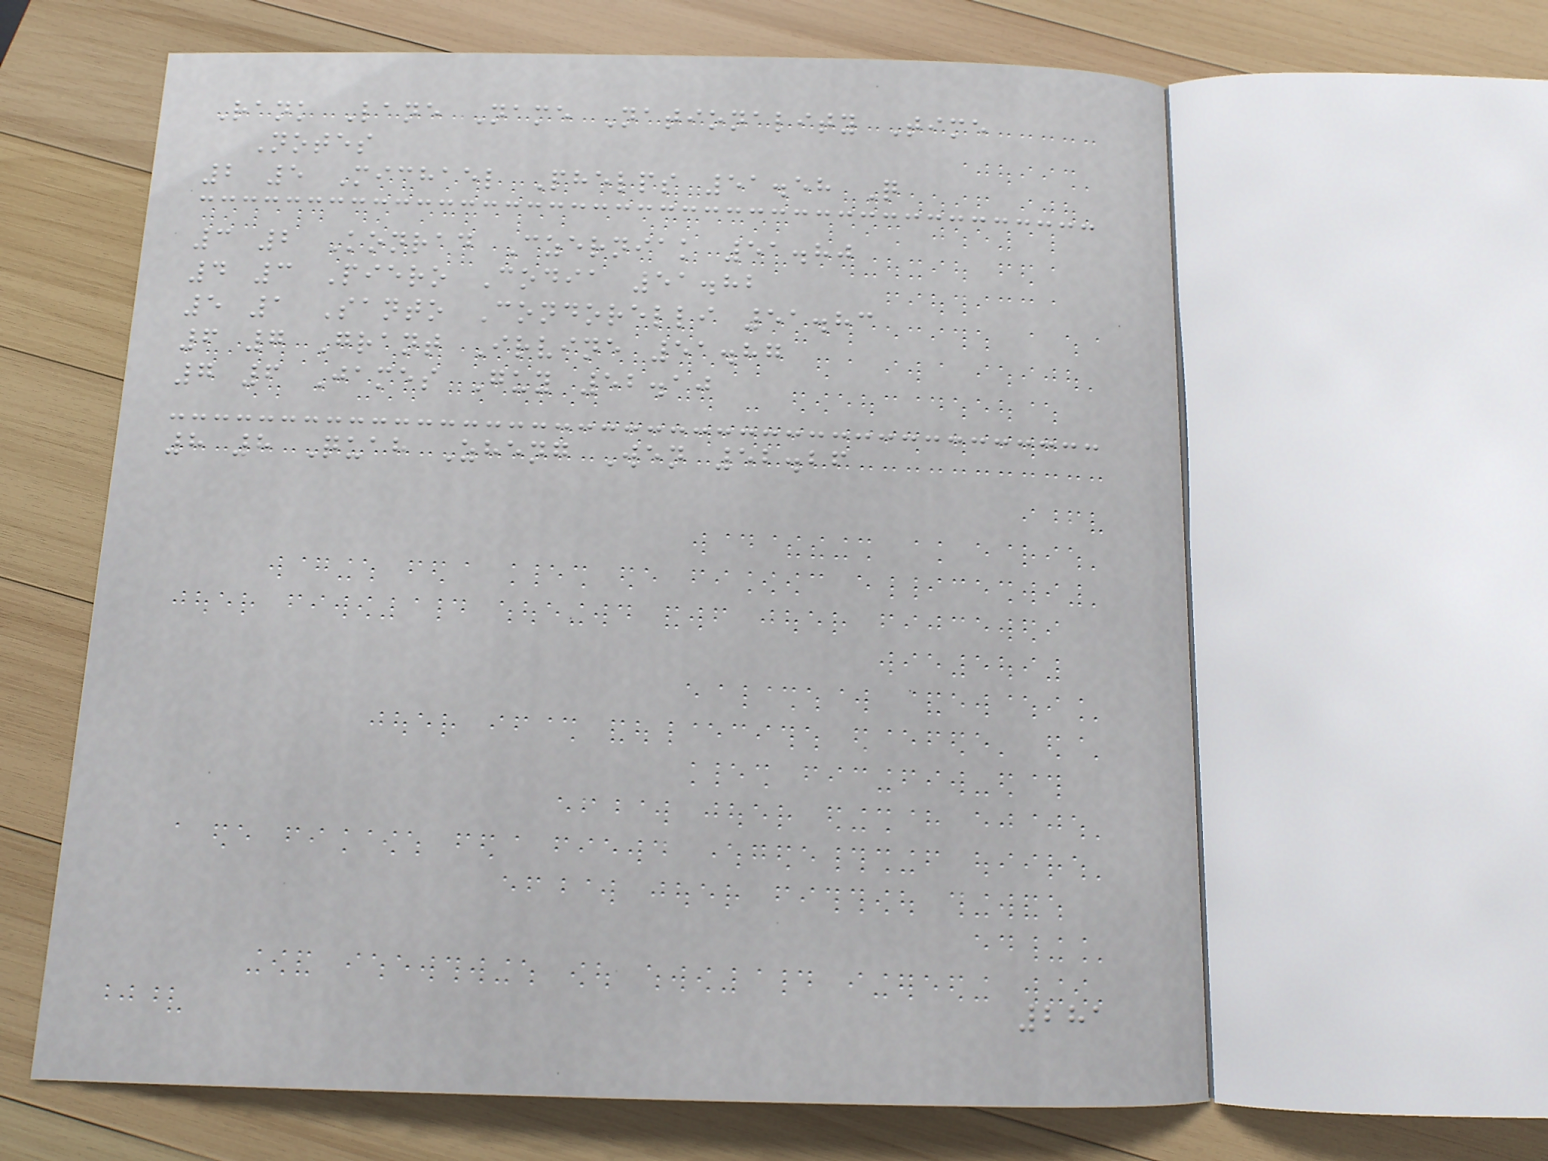Rank Lane Name Nationality Time
Notes
2 5 Michael Phelps 51.58 Q
3 2 Konrad Czerniak 51.80
4 3 Piero Codia 51.82
5 1 Santo Condorelli 51.83
6 7 Grant Irvine 51.87
7 6 James Guy 52.10
8 8 Quah Zheng Wen 52.26
281
